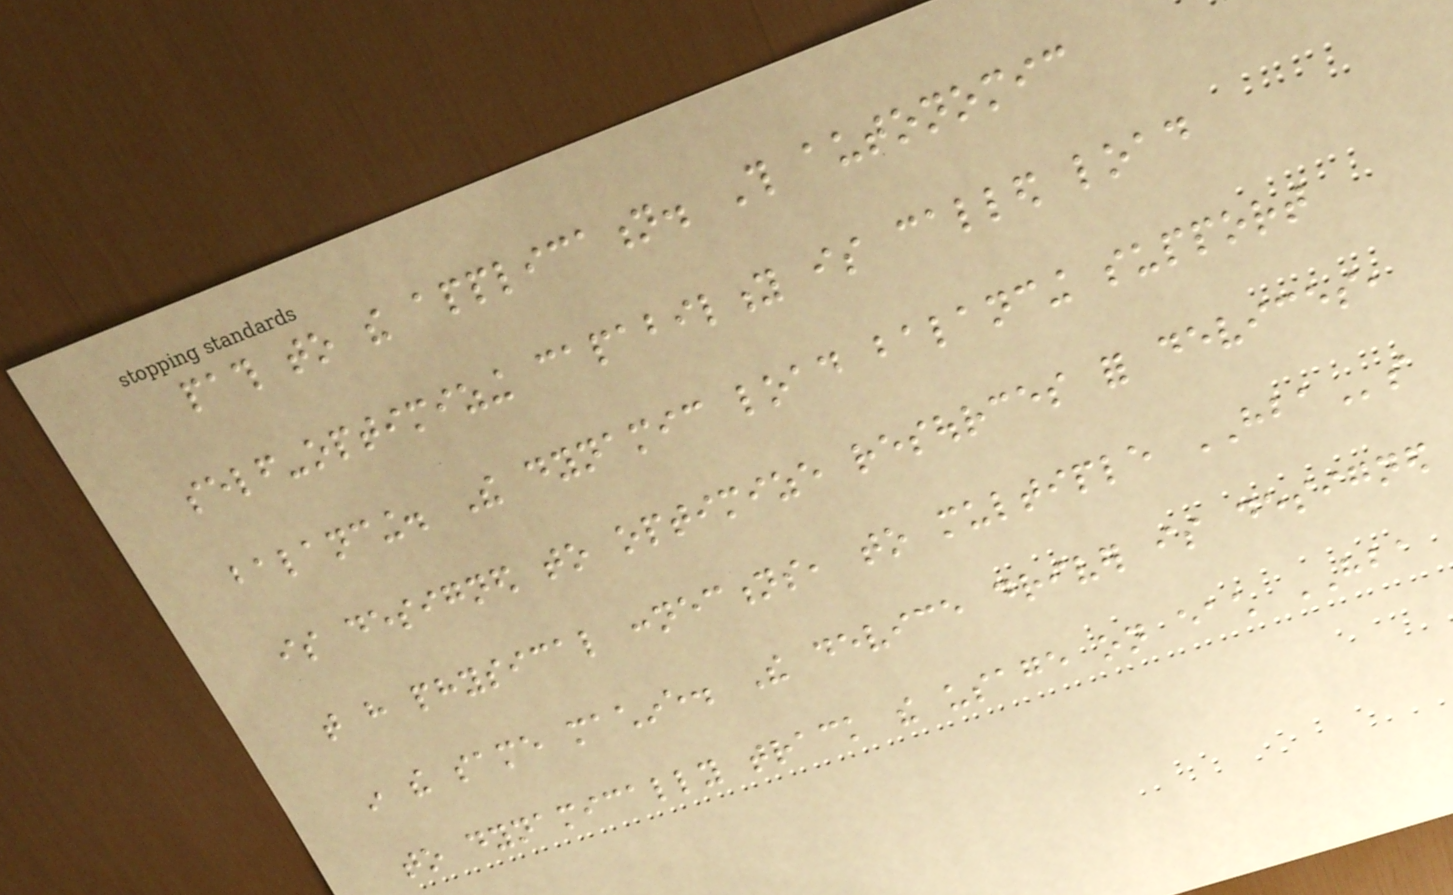path to the application. This autonomic
self-optimizing capability is called load
balancing. The dynamic load balancing support
is designed to optimize resources for devices,
that have physical connections, to multiple HBAs
in the same machine. The device driver is designed
to dynamically track the usage on each HBA
